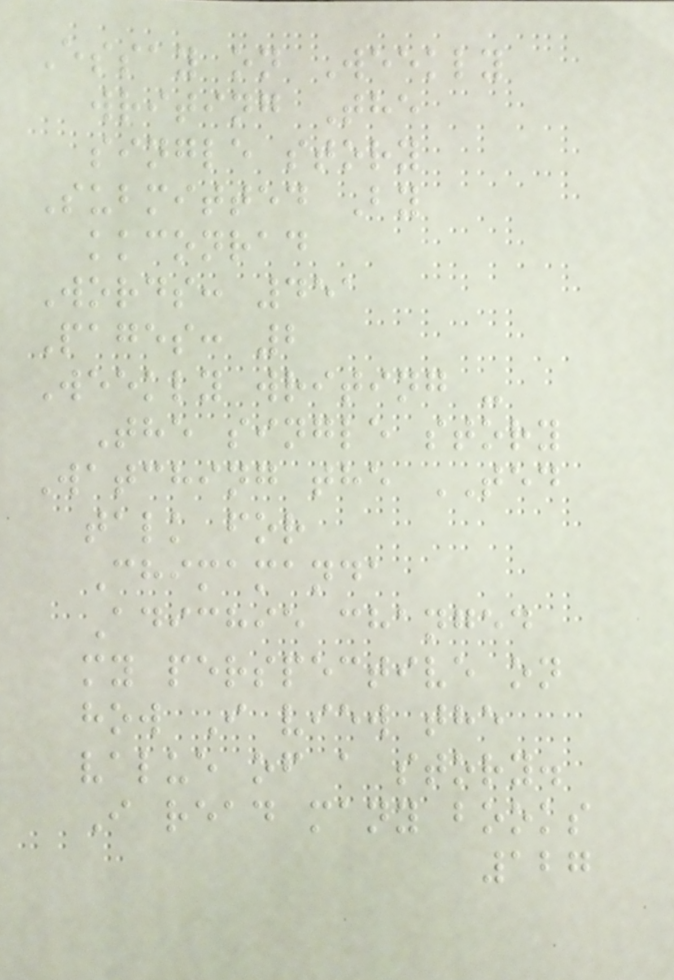Essay on Weekly
writing The
single story
Submitted By
kkconrad
Words: 451
Pages: 2
Weekly writing -
The single story
Watching the TED
talk for
Chimamanda
Adichie changed
my perspective on
how I view the
value of a story.
I read many books
127
